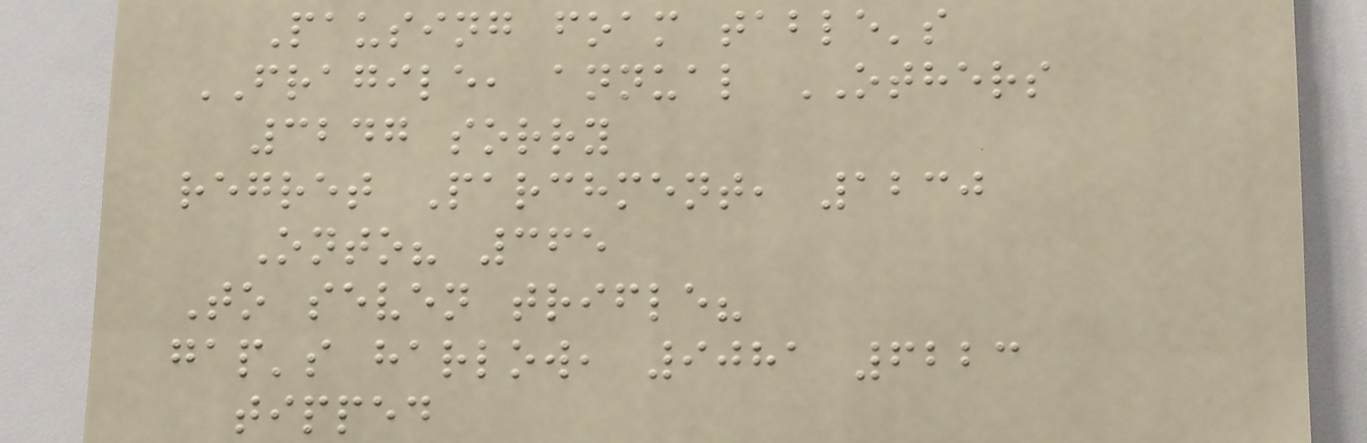Pausing foam table's
FRAGILE, annual OTHERS
3247 sorry
regret Parchment, 1230
Onto? 365
To seven trifle?
gap's harlow, 9081 6223
tipped
